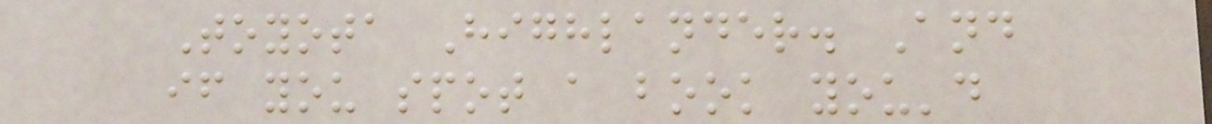Toyota Highlander. And
if you spot a book you'd
